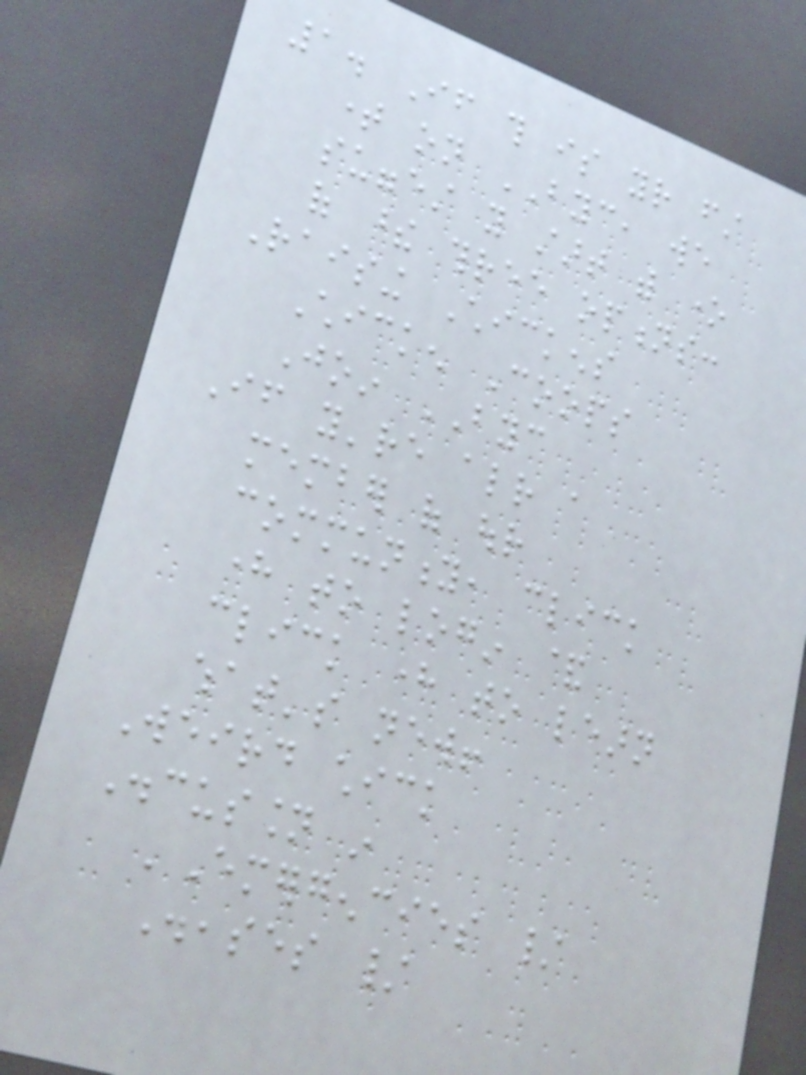1. If this is your first
time on BYC, we
suggest you start with one
of these three options:
Raising Chickens
Chicken Coops
Join BYC
If you're already a
member of our
community, click
here to login &
click here to learn
what's new!
Weird chick
Discussion in
'Emergencies /
Diseases /
